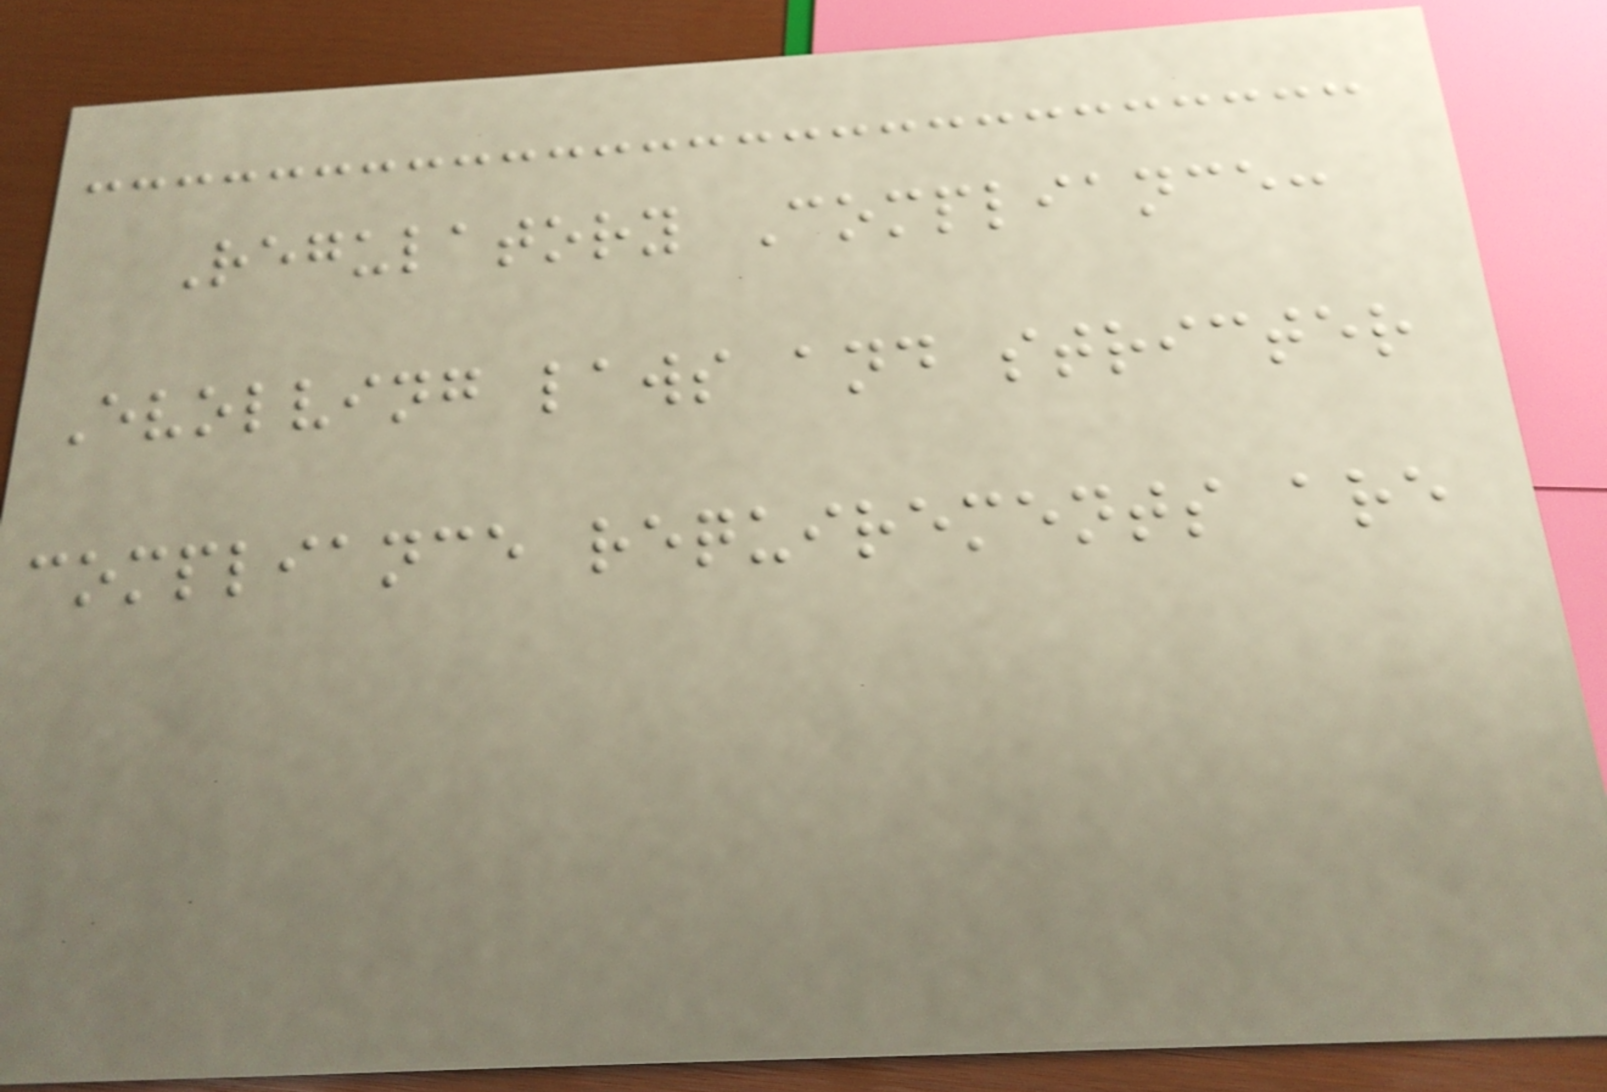Regulatory Compliance:
Evolving laws and stricter
compliance requirements are
